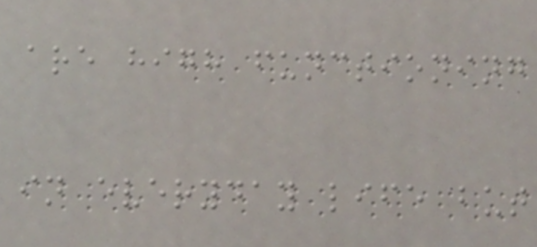are high functioning
in everyday life but
